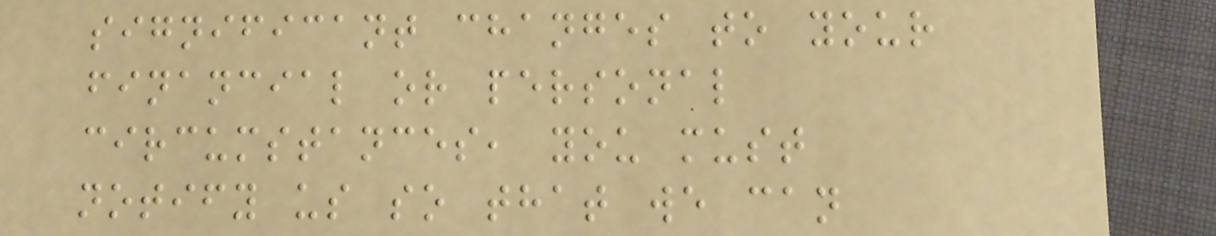significant changes to your
financial or personal
circumstances, you must
notify us so that we can
